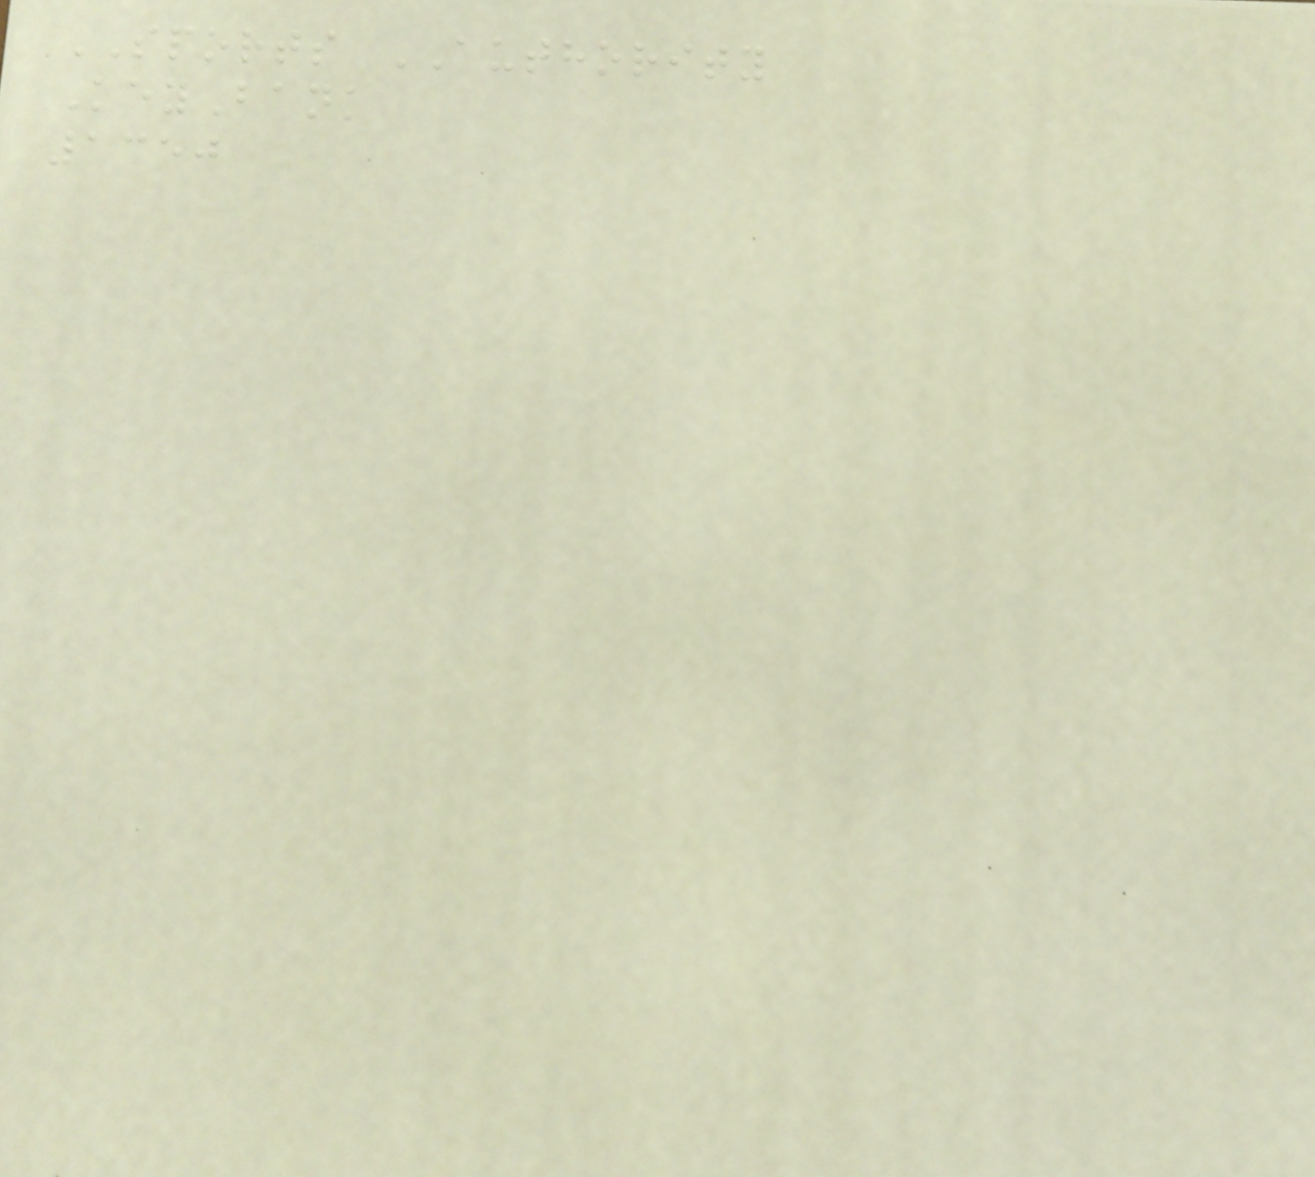SPORTS AUTHORITY
KeyBank
1350
